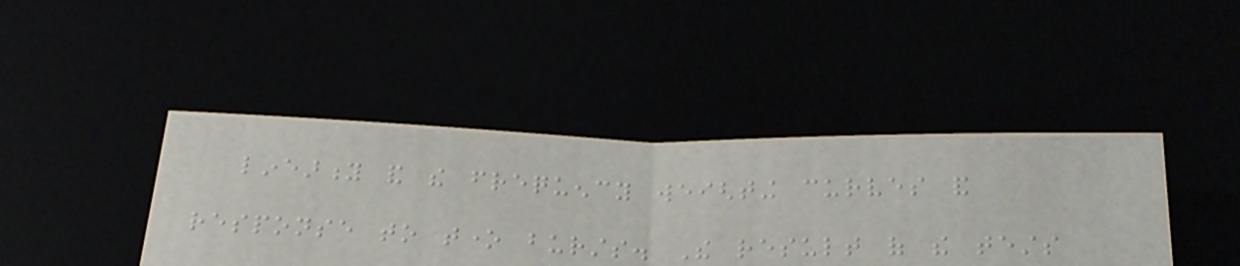linearity and the frequency weighting curves and
response to tone bursts. The result of the tests
